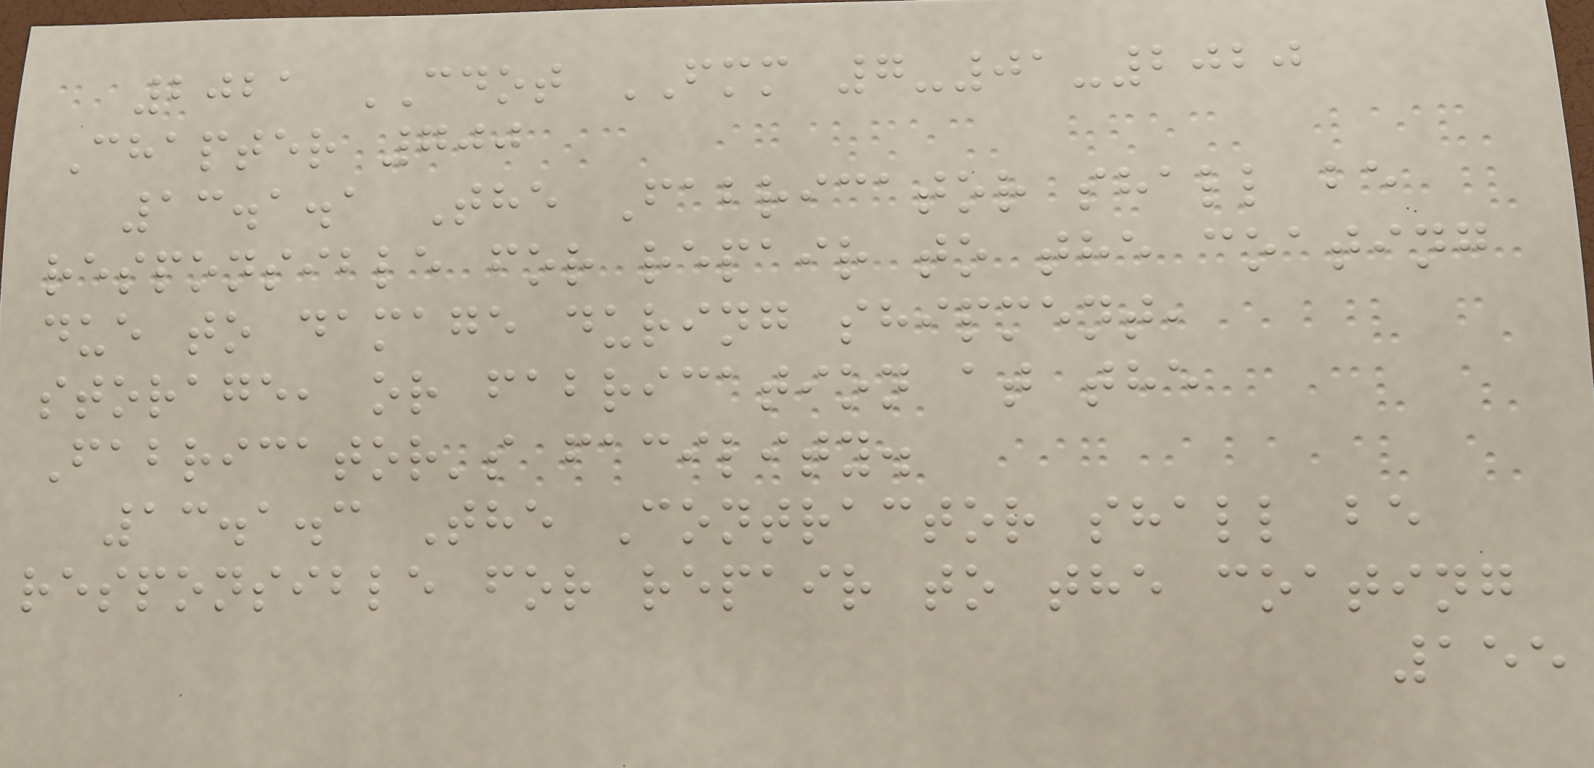2021 CDOT FMM 7-01-2020
Chapter 700
13.1.1 The Fabricator shall be
responsible for repair to the coating
due to damage during shipment,
storage, or fabrication at the
Fabricator's facility.
13.1.3 The Contractor shall be
responsible for repair to the coating
155
